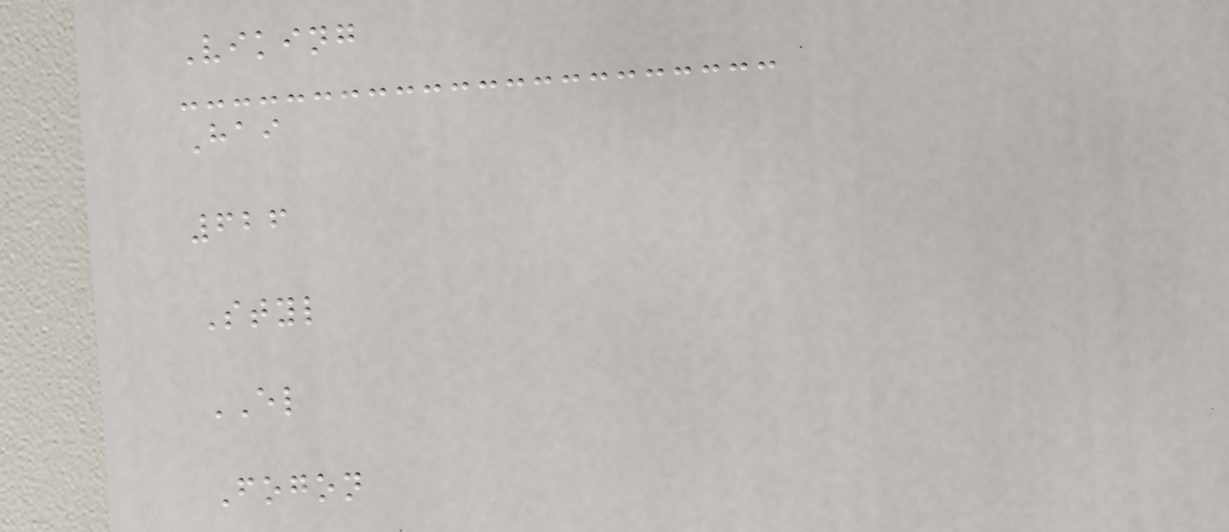Viking
Hai
626
Styl
EL
Fogon
